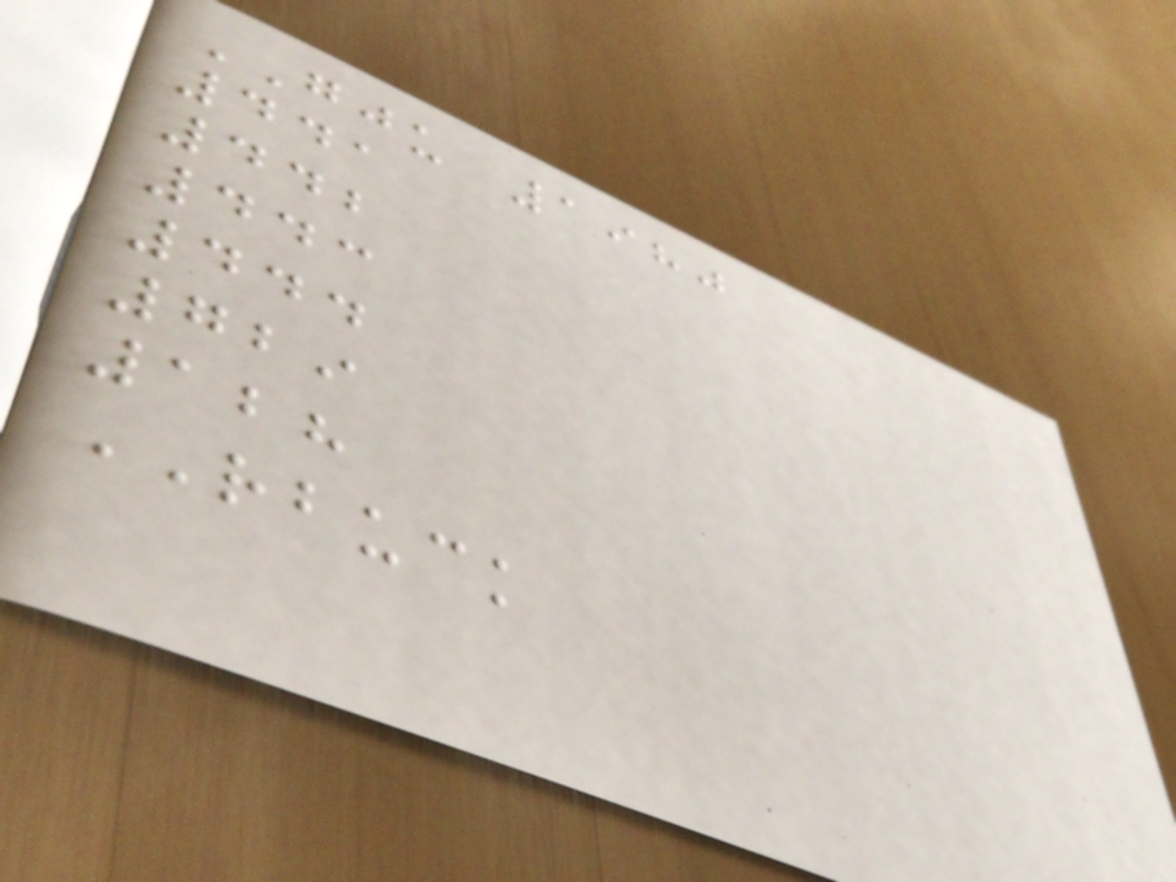GJU 1980
441
442
443
444
729
128
RBUCK
